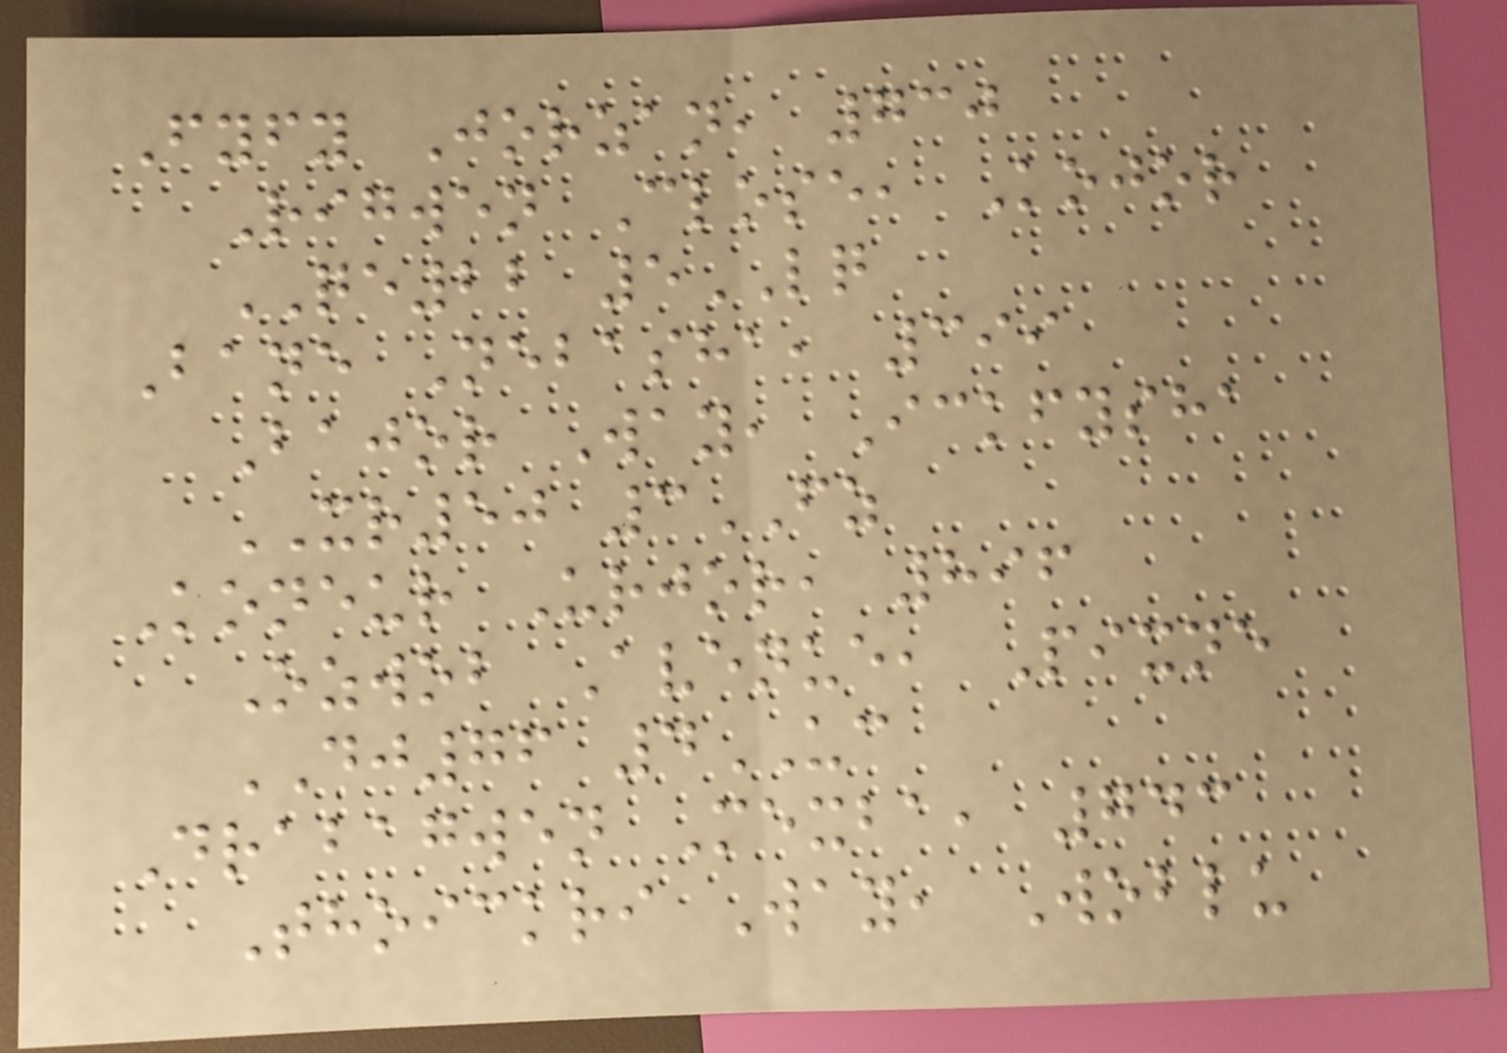Fyfy Jorzan, 730
Rigwen Close, Kojor
QE22 5LQ
Bane Nebasha, 399
Bajor Way, Ickfysha
XR50 3FZ
Koneur Urjor, 896
Ozwob Avenue, Pixne
DJ76 4UC
Drabagwen Mexba, 743
Thoickri Way, Woblu
